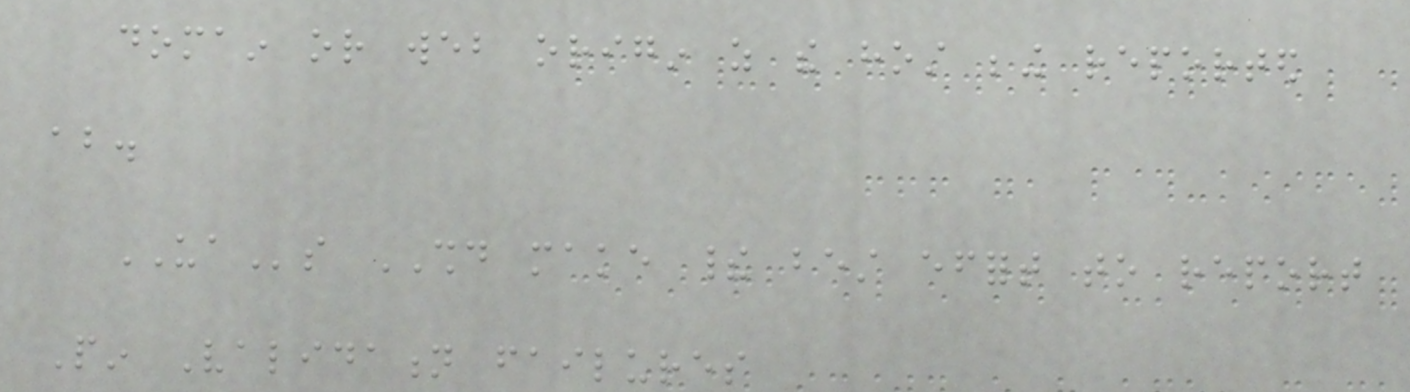domain or web origin as the host being reported
about.
UAs SHOULD make their best effort to report
Pin Validation failures
